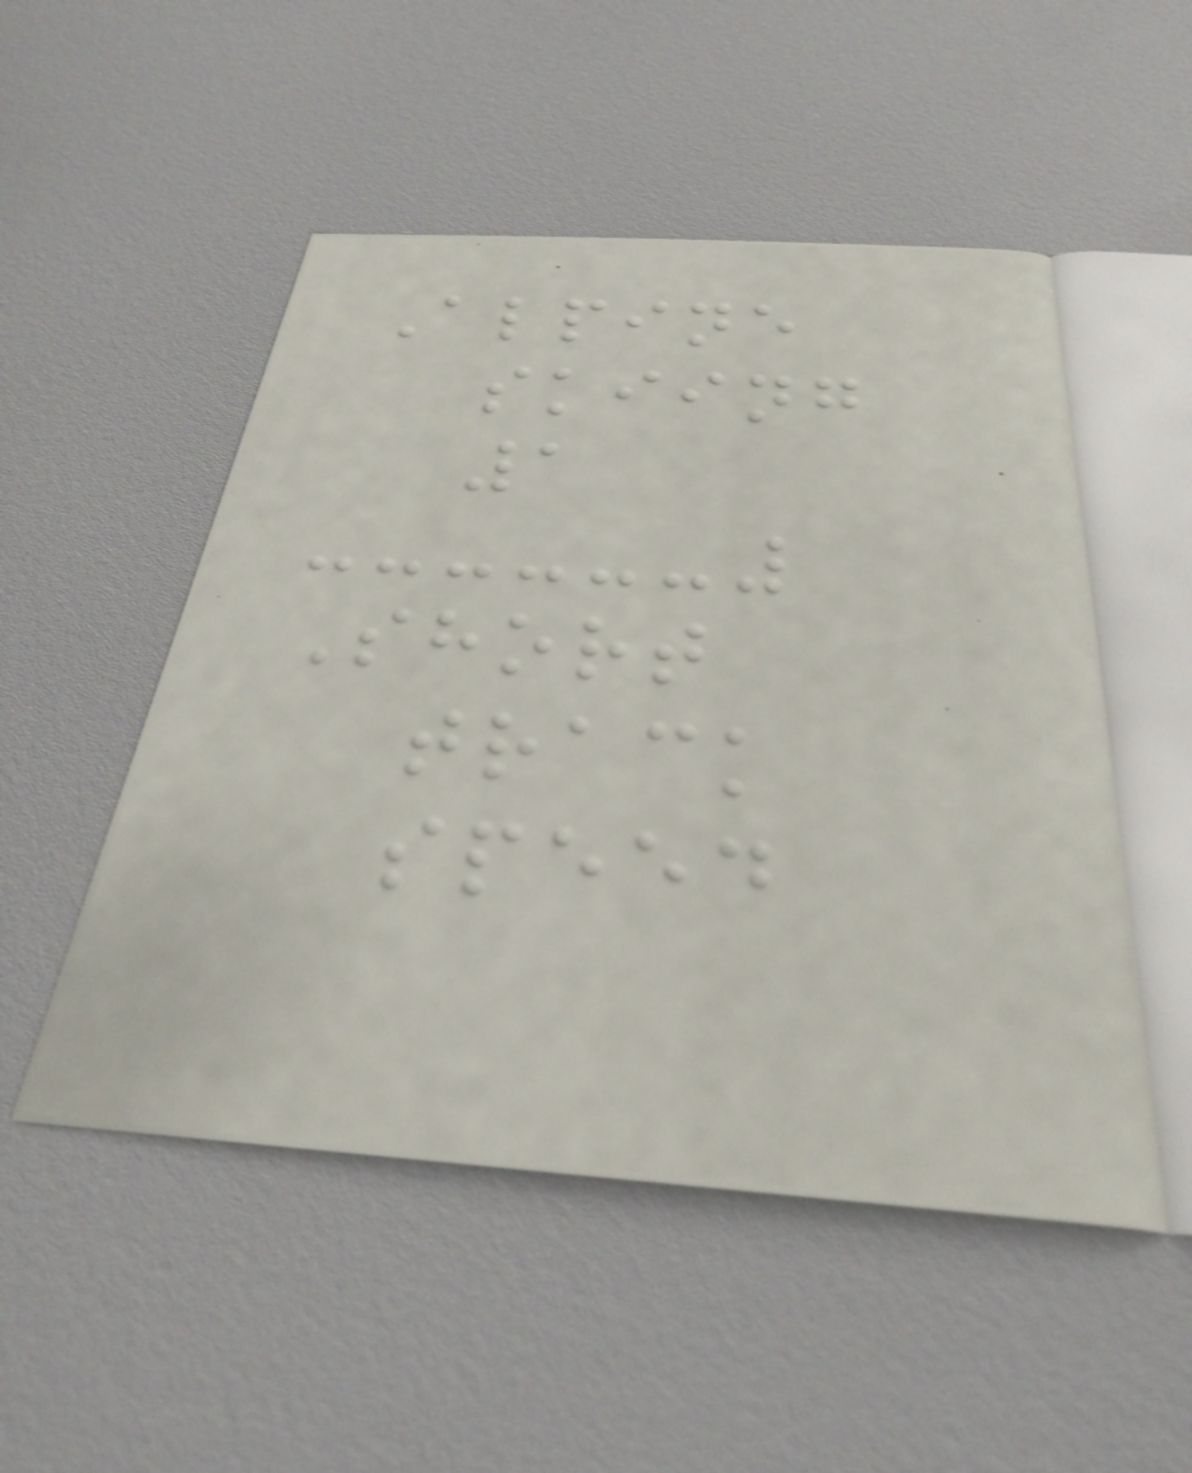Alpine
skiing
1
Short
track
speed
